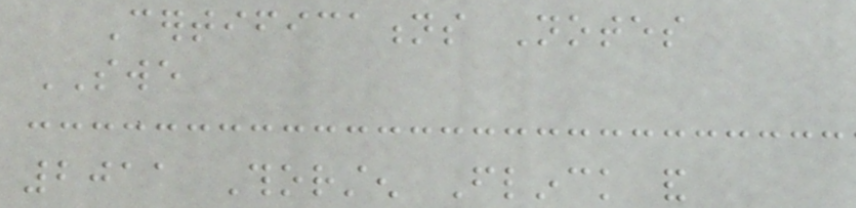Certifications Notes
SWE
2011 Thorsten Flinck and
